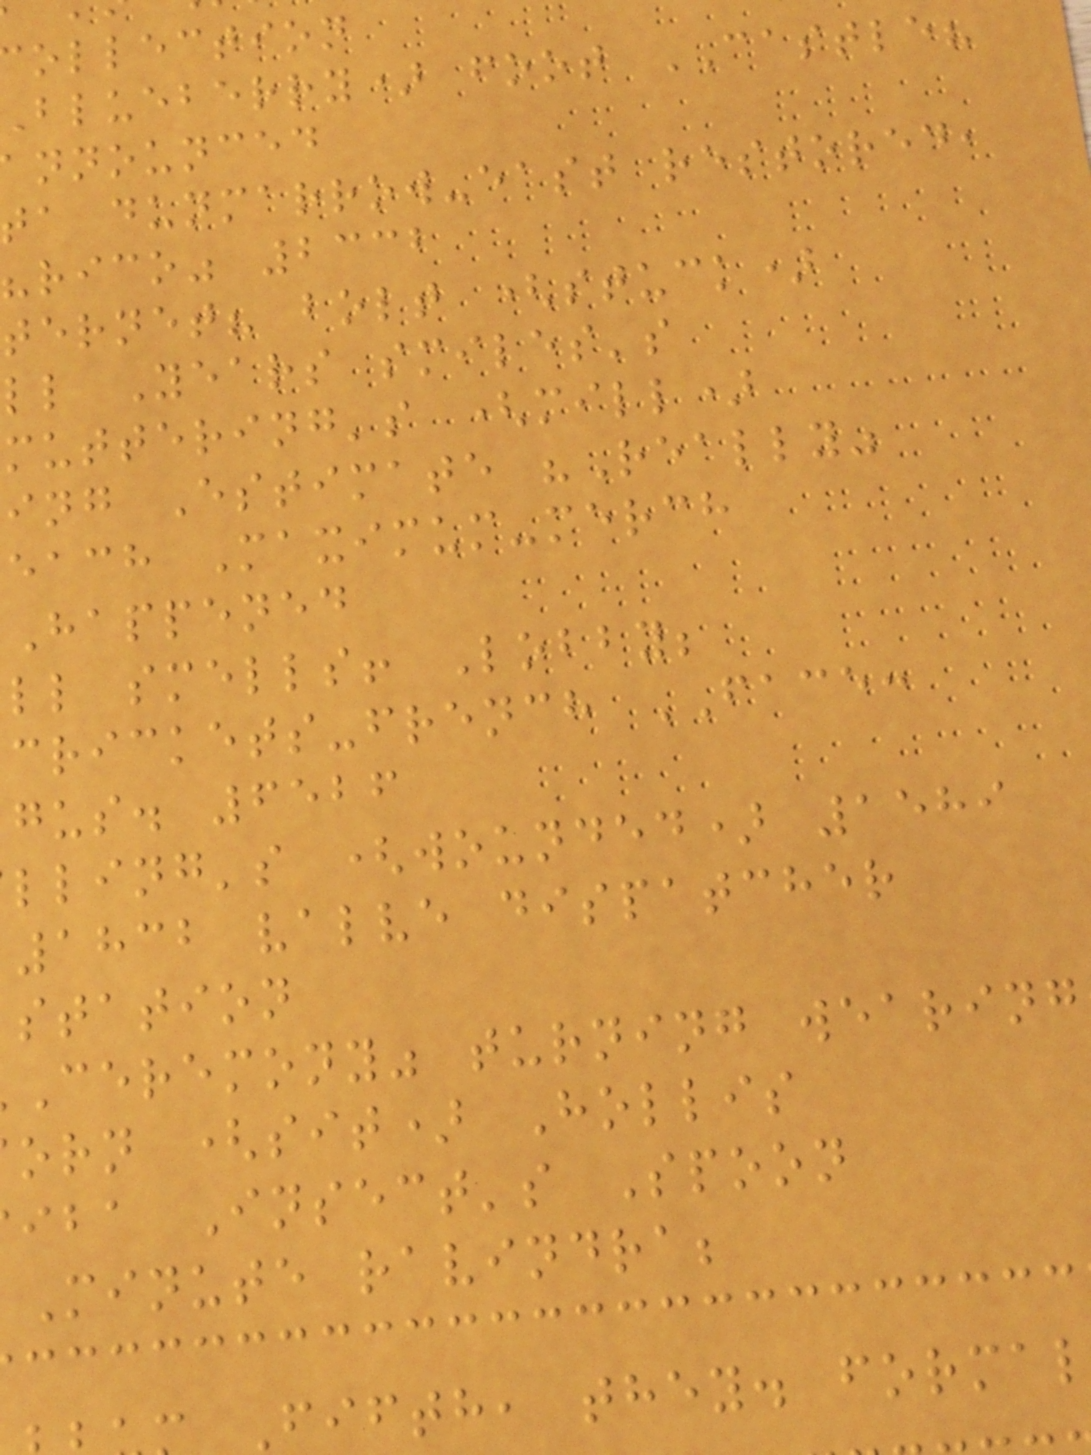ollection
blueberry) foot CASTLE?
nnounced
ta dunmarrow-east restored,
"rico" 2332
ternet? bolt (stuck)
ll Years smiles's
muttering's (mill)
ing Estimate "Really"
each Maximum-merch
Happened
ll smells! Lobby;
crickets-french FACE:
gus. 6526
lling's (wounded) 1589
1832 valve dispatcher
station
ceremony" turning wearing
orn (sit) Hollis
iba Insect's Spoon
Minute ravindra;
Fifth, they. formal
